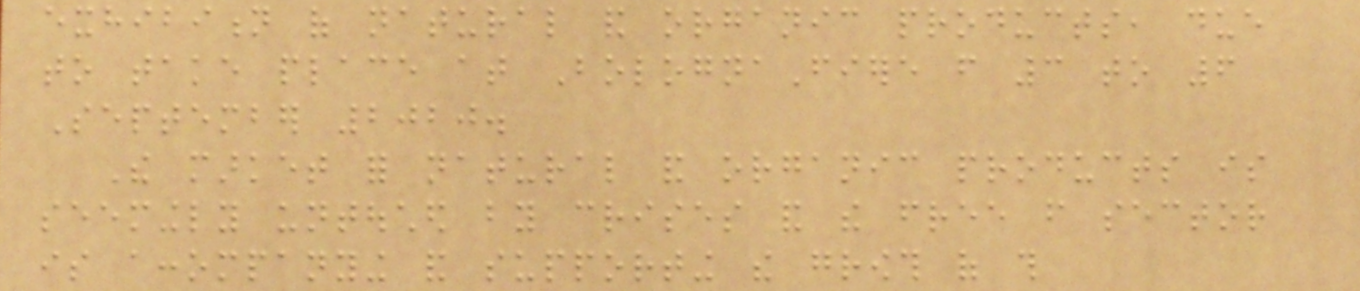exhibition of natural and organic products, due
to take place at BolognaFiere from 3 to 6
September 2020.
The market for natural and organic products is
seemingly untouched by crises and the free from sector
is accompanying and supporting the growth of this
